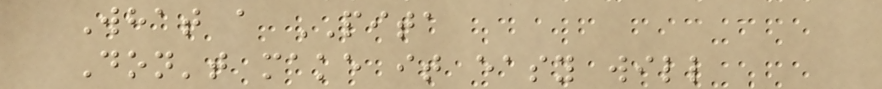What a PITA
Don't make it easy will
